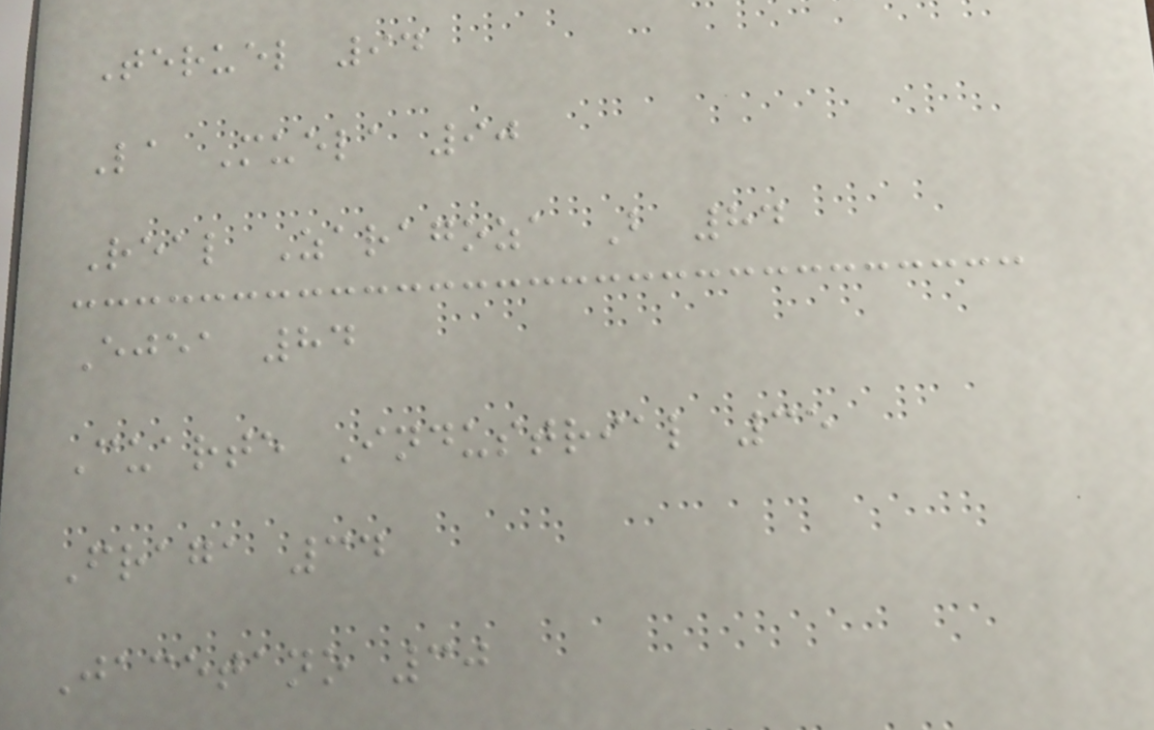Teruel 94
La Muela 90
Real Zaragoza B 84
Ejea 84
Cuarte Industrial 35
Fraga 34
Jacetano 30
